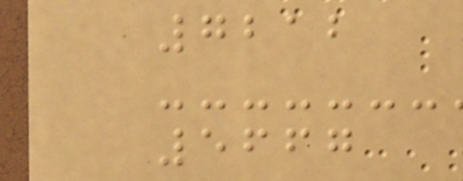7212
5667
